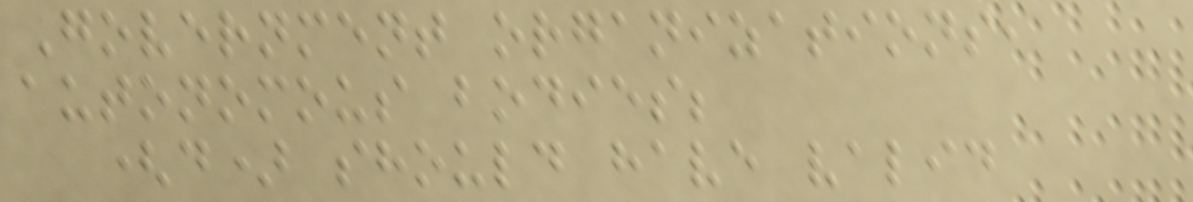Government organizations,
autonomous bodies;
(d) should have valid
